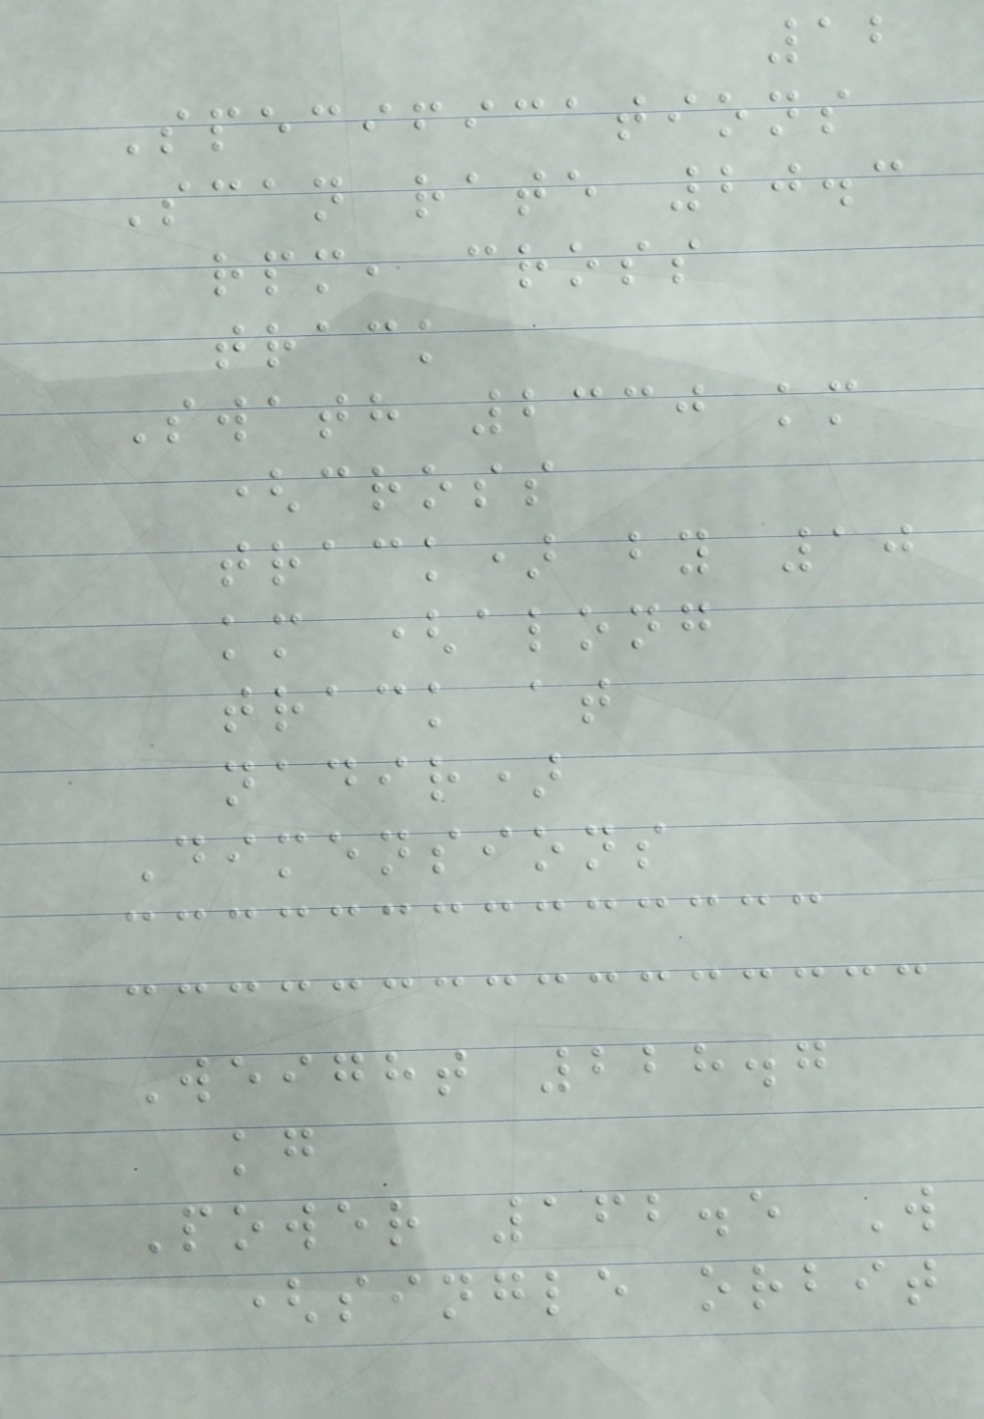12
Specifications
Scan rate 20.3
rpm, cross
track
Swath 2330 km
(cross
track) by 10
km (along
track at
nadir)
Dimensions
Weight 228.7
kg
Power 162.5 W
(single orbit
